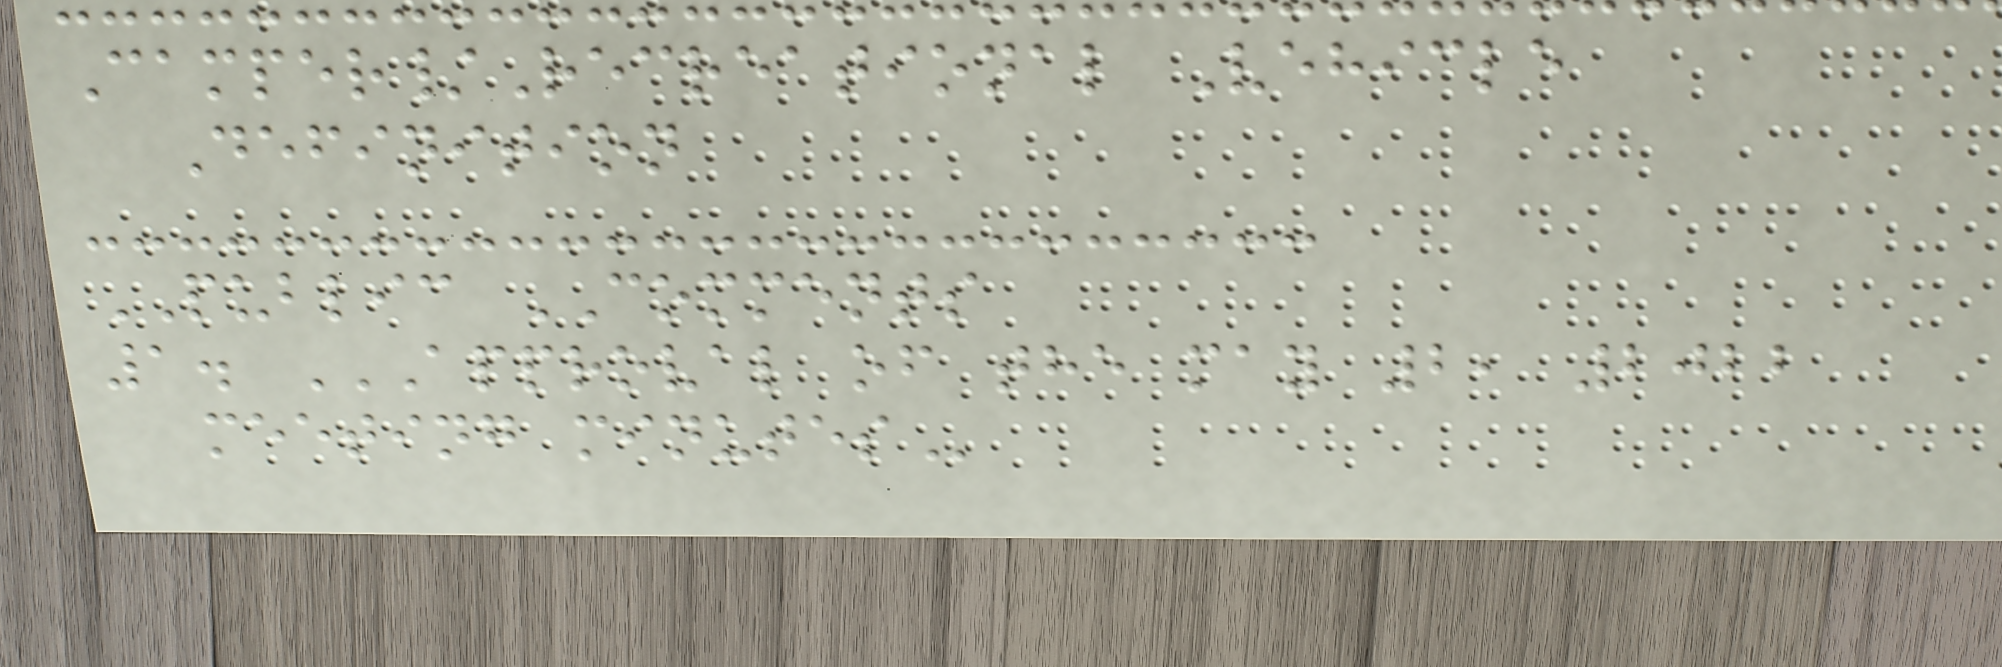Camper/Recreational Vehicle
Definition
PUBLIC COMMENTS
1. APPROVAL OF THE MAY 2, 2022
MEETING MINUTES
